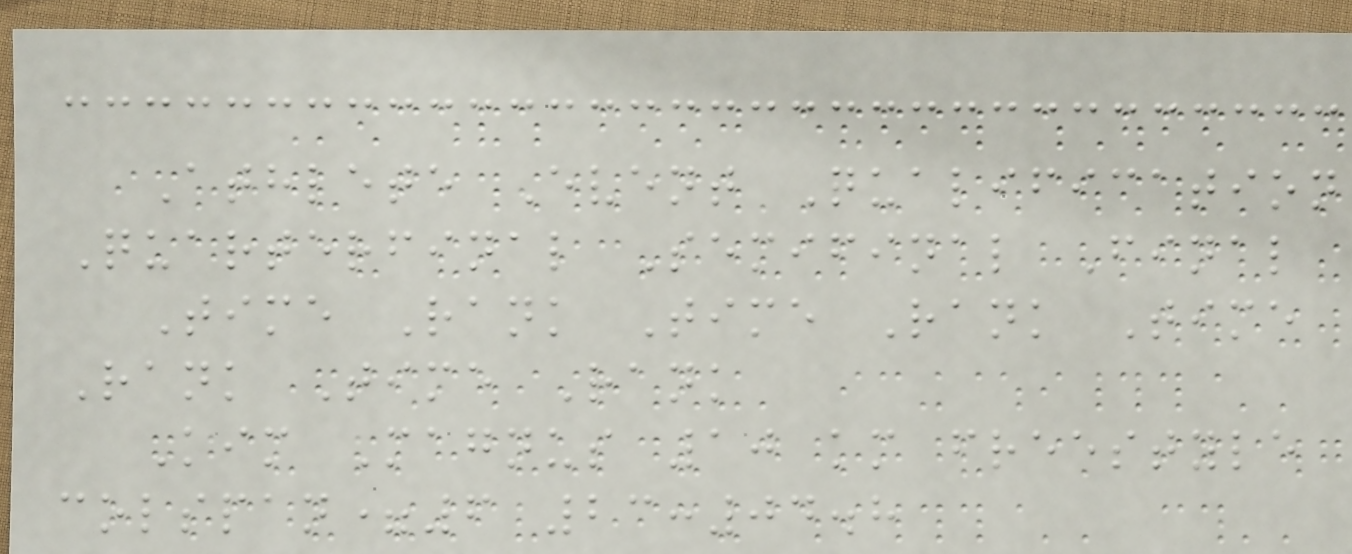Athlete Event Qualification
Quarterfinal Semifinal Final
Time Rank Time Rank Time
Rank Time Rank
Kim Magnus 10 km freestyle
colspan=6 23:04.8
